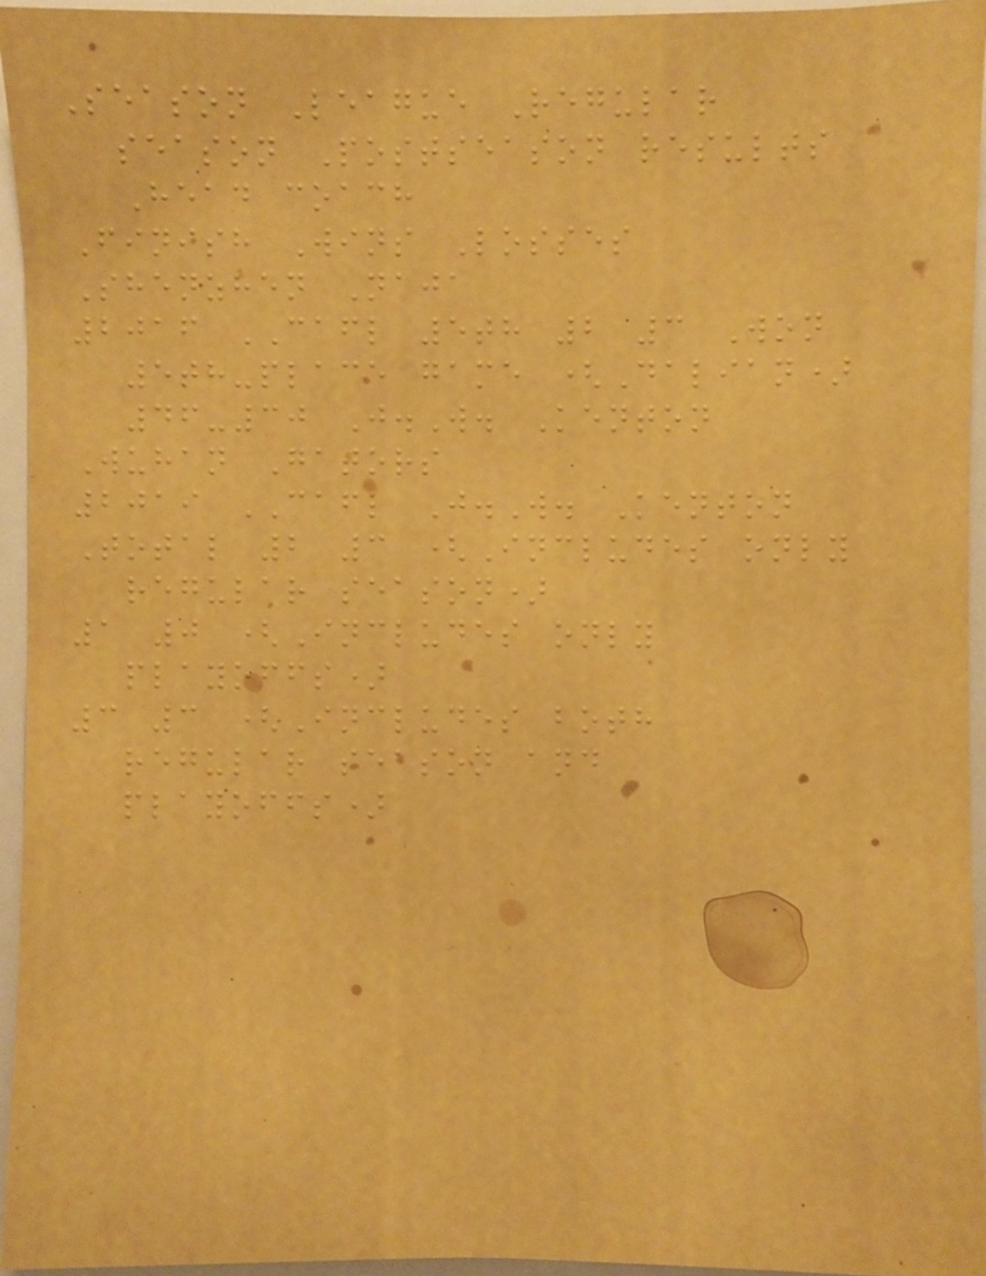Season League Regular
season Postseason results
Head coach
Finish Wins Losses
Shenzhen Naja
2016 CAFL 5th 2 3 Won
5th-place game (Dalian)
46-30 J.W. Kenton
Wuhan Gators
2019 CAFL J.W. Kenton
Total 2 3 (Includes only
regular season)
1 0 (Includes only
playoffs)
3 3 (Includes both
regular season and
playoffs)
